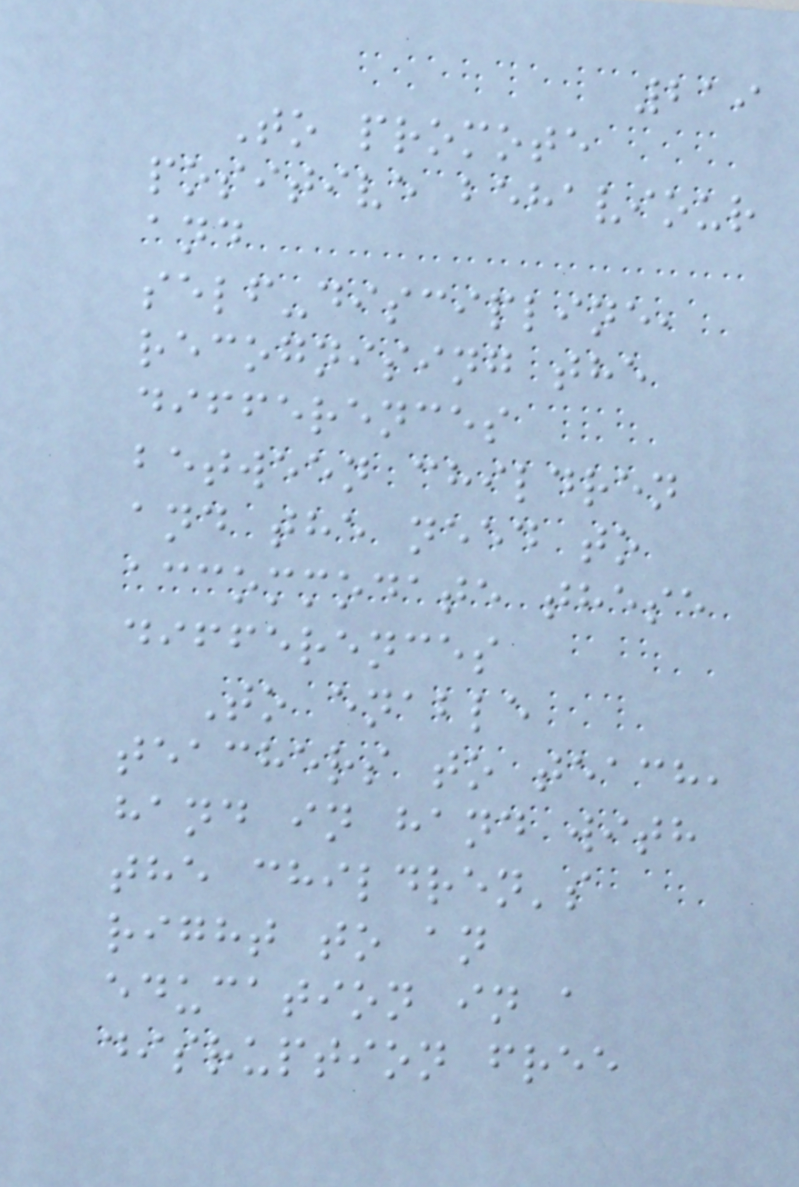219
To promote
positive behaviour
and
self-discipline,
recognising the
differences
between children
and the need to
accommodate these
differences
To enable
teachers to teach,
hand in hand with
the children's
right to an
education in a
disruption free
